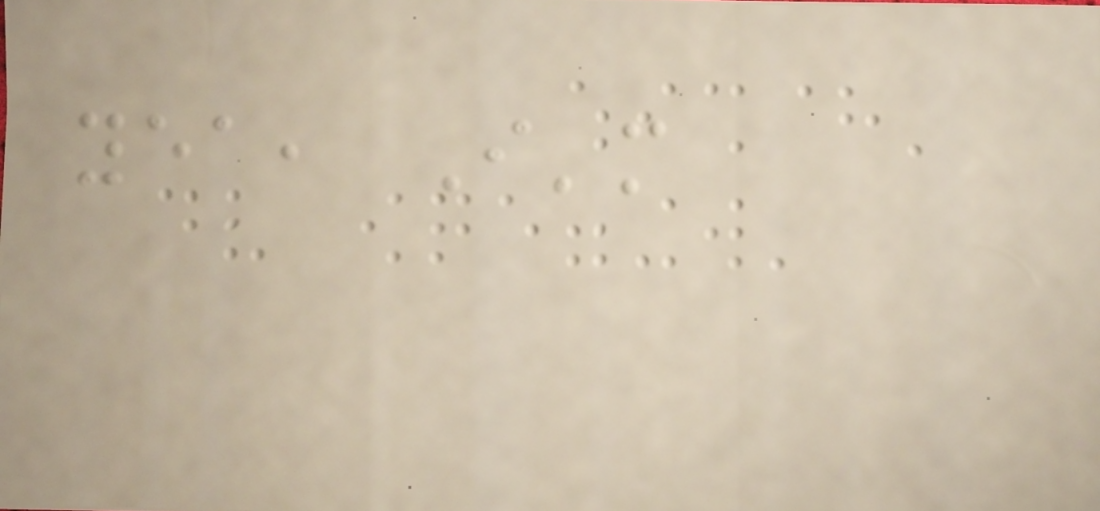yea, I'm
